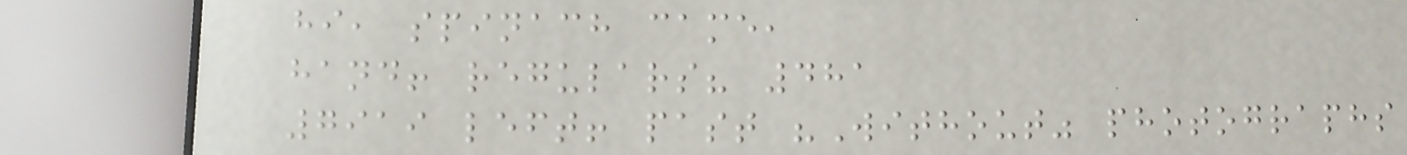hi, spinach came,
hand! regulars? 481
7919 left! past "Without" photographs
